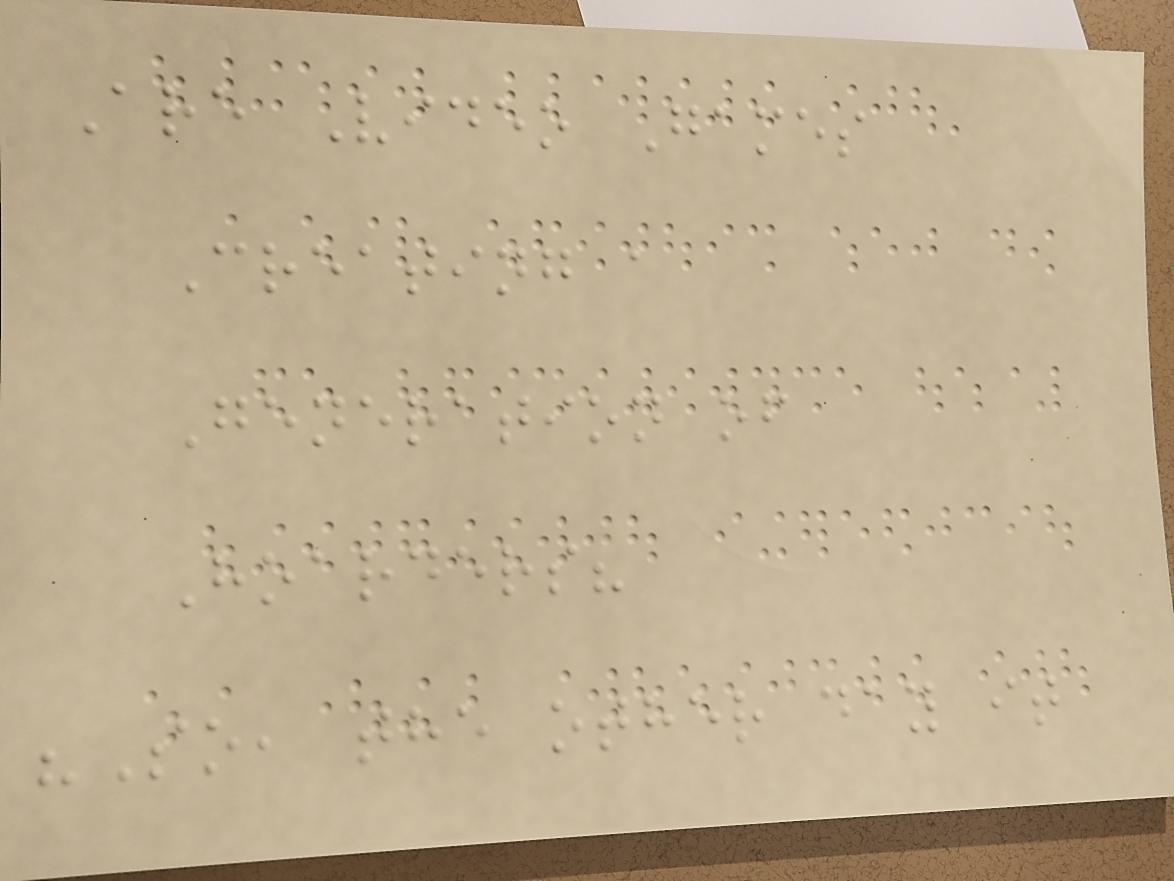Are Video Games
Creating a
Generation of
Hoarders?
"So, the other day it
